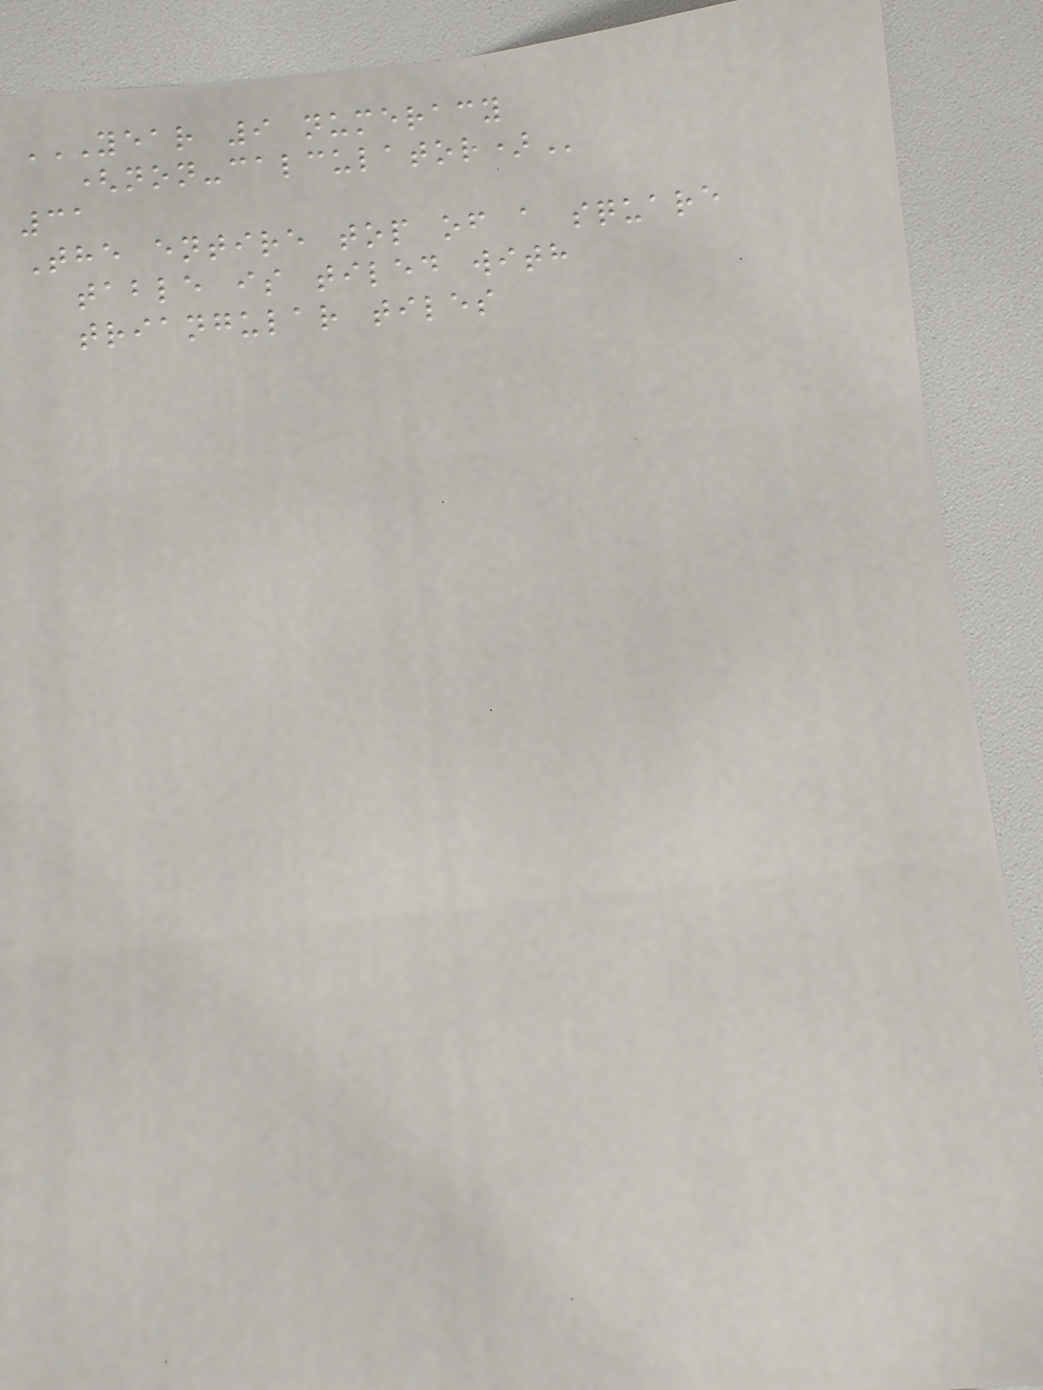YEAR 9 NUMERACY
(NON-CALCULATOR)
31
The entire top of a square
table is tiled with
triangular tiles
